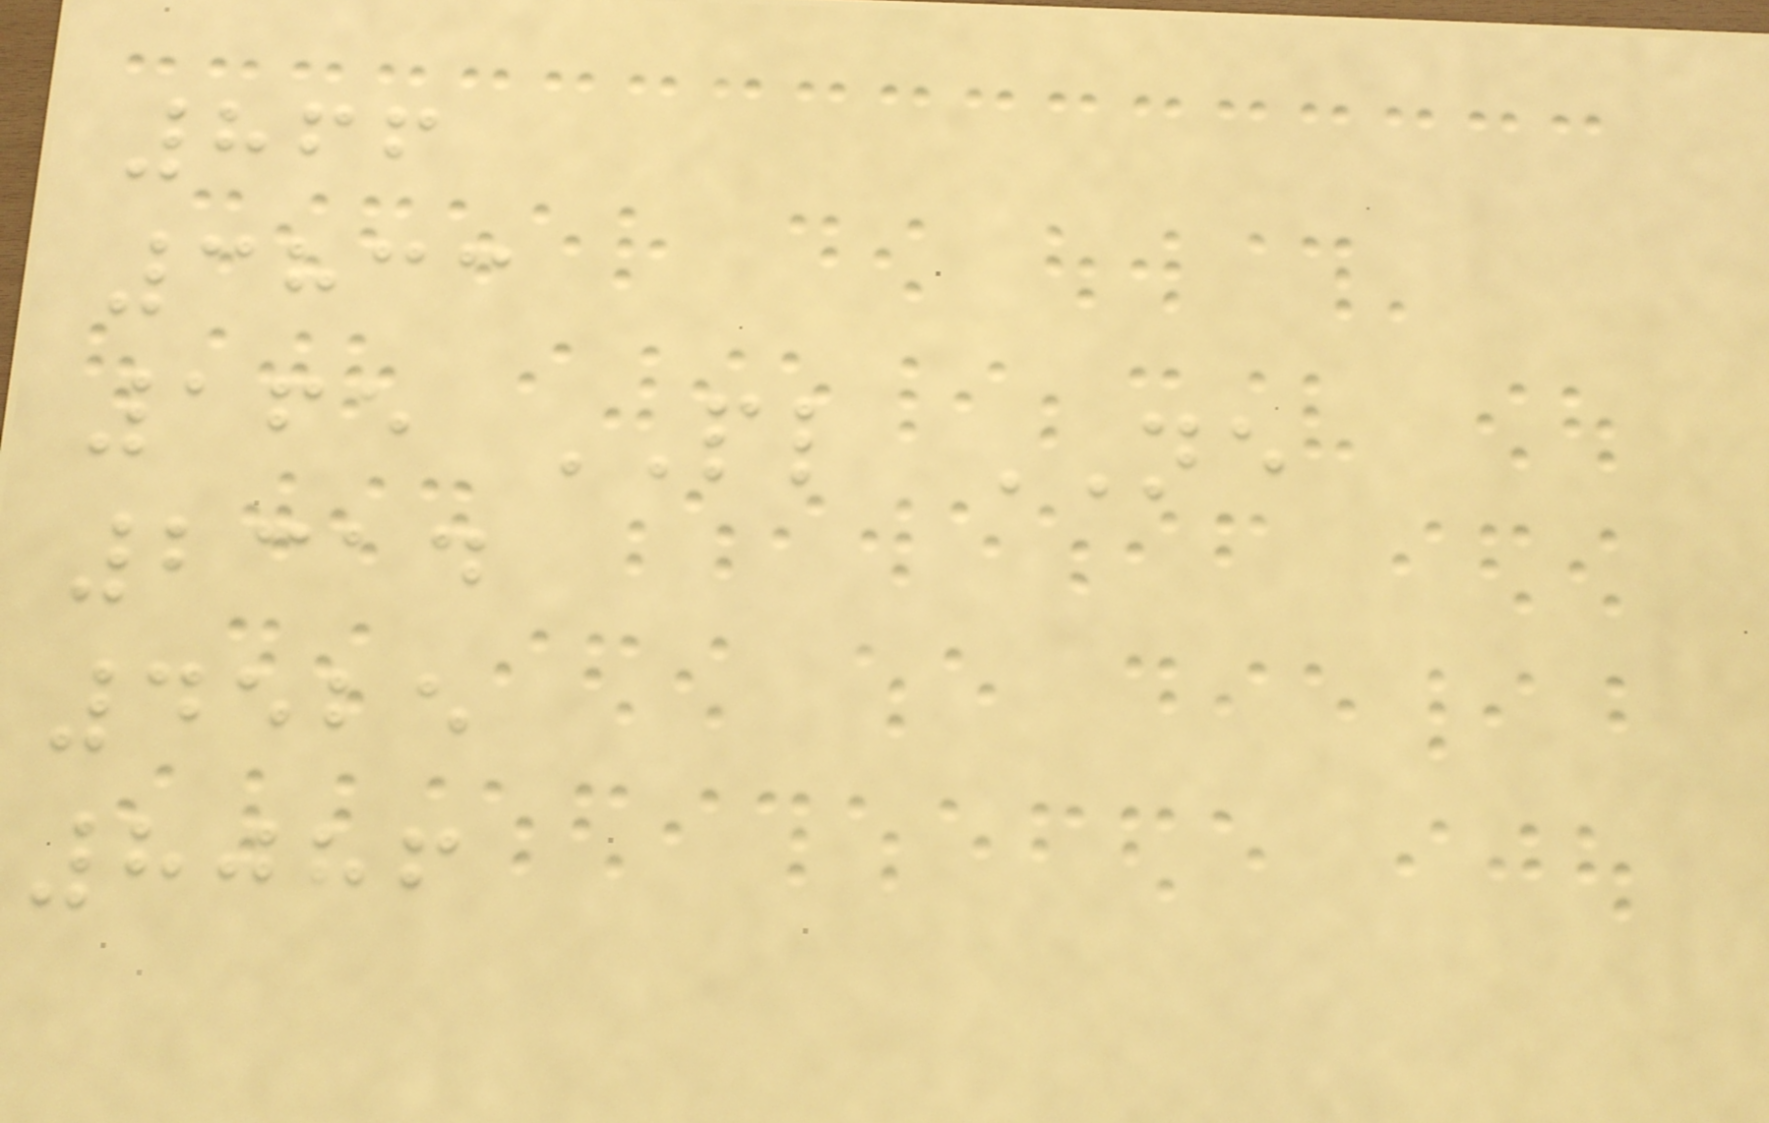866
3833
165 PL NE
2314
4525
8086
